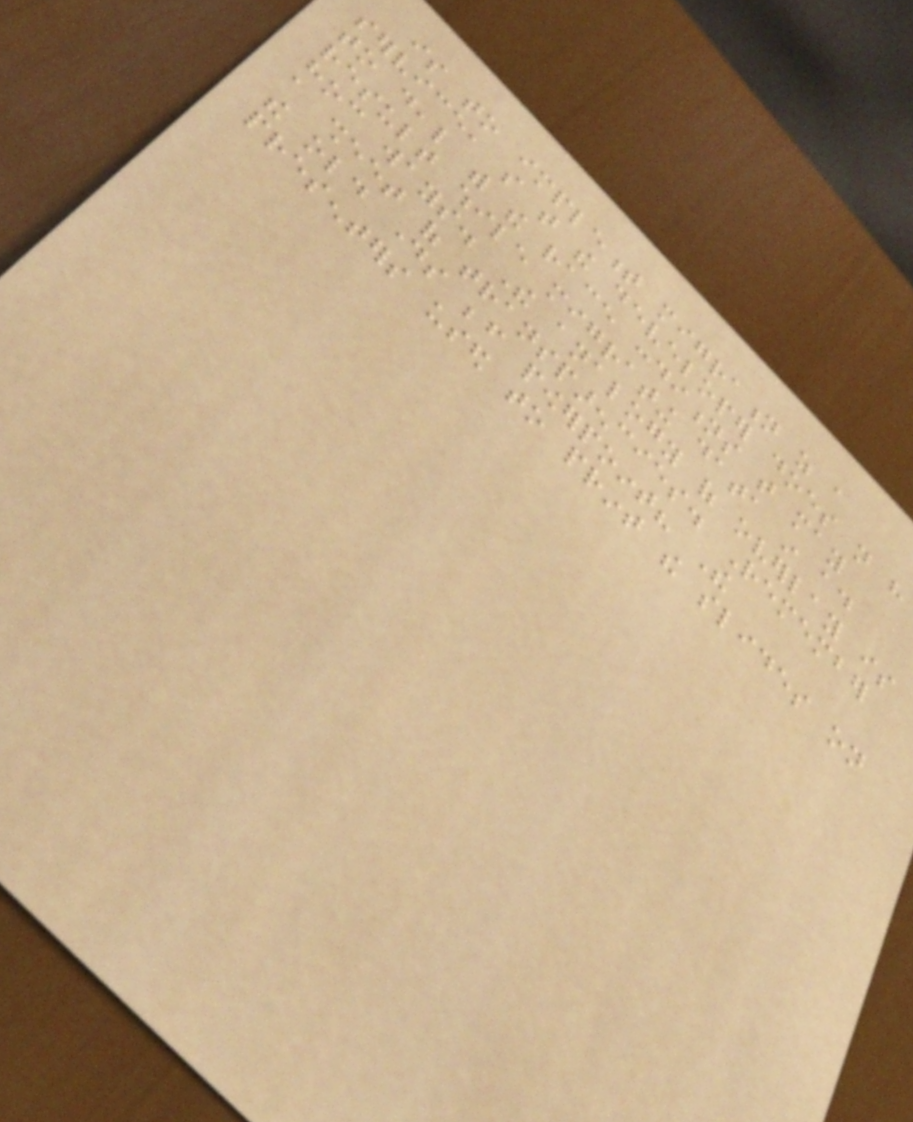is to implement migration as a
service, so that the developer does not have
to deal with the race conditions that may
result while migrating data in ad
hoc ways. The analogy of overlay is
a sheet of transparencies. Remember
the old days before powerpoint? The
presenters used to print the slides on
